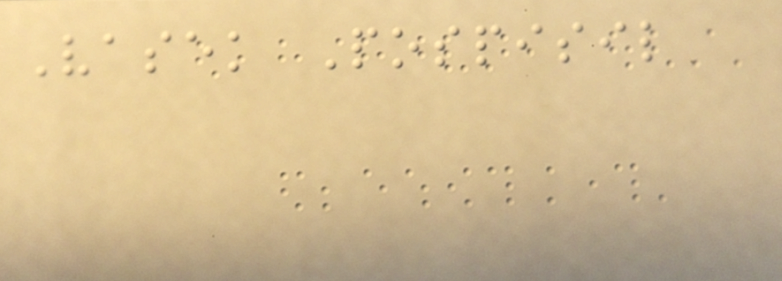Vasek Pospisil
